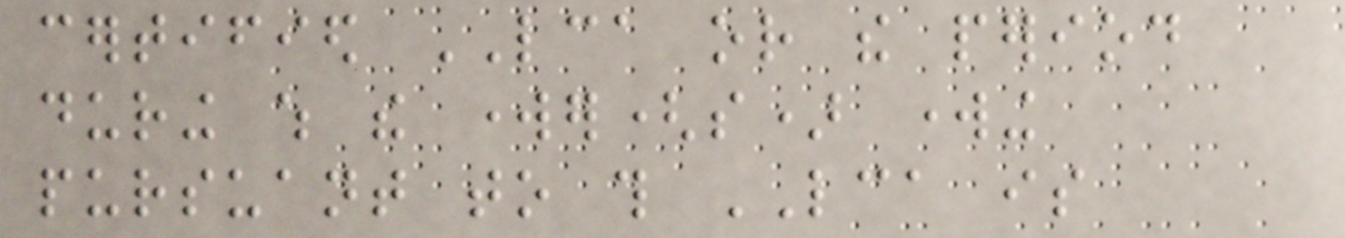certified LCA or the period
during which the worker(s) working
pursuant to this LCA is
